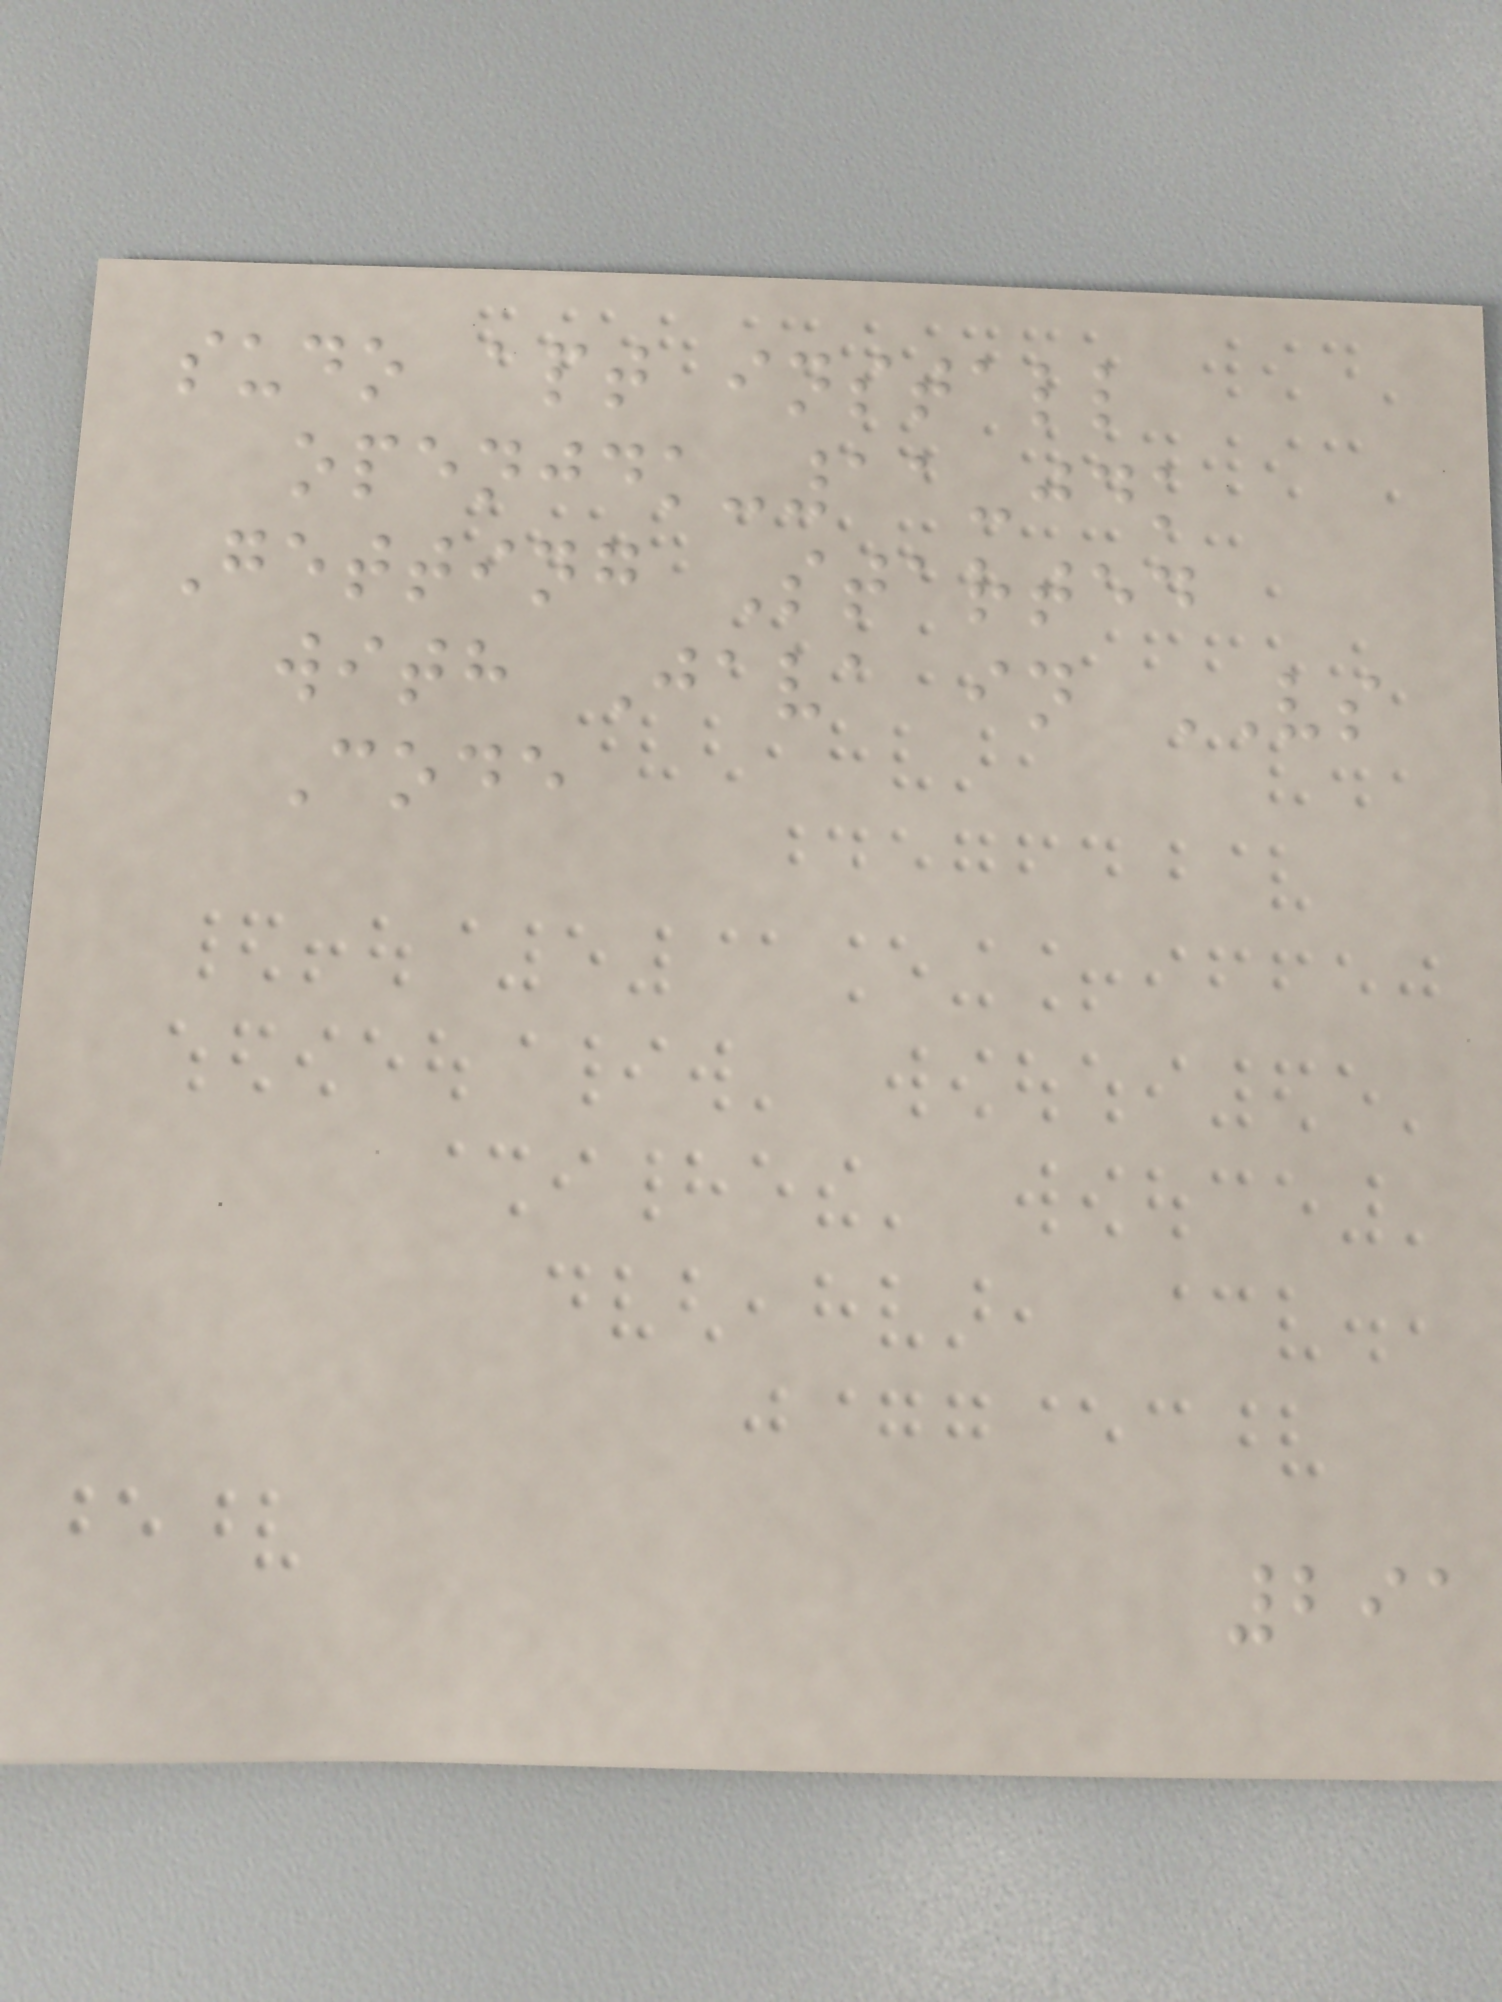sudo apt install
openjdk-11-jdk
Getting Started
with Java in VS
Code
291
